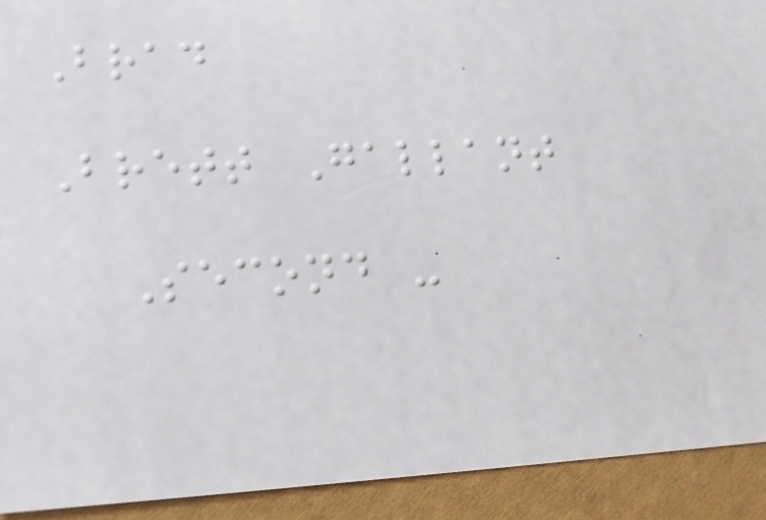Brad
Brett Gallant
Second -
